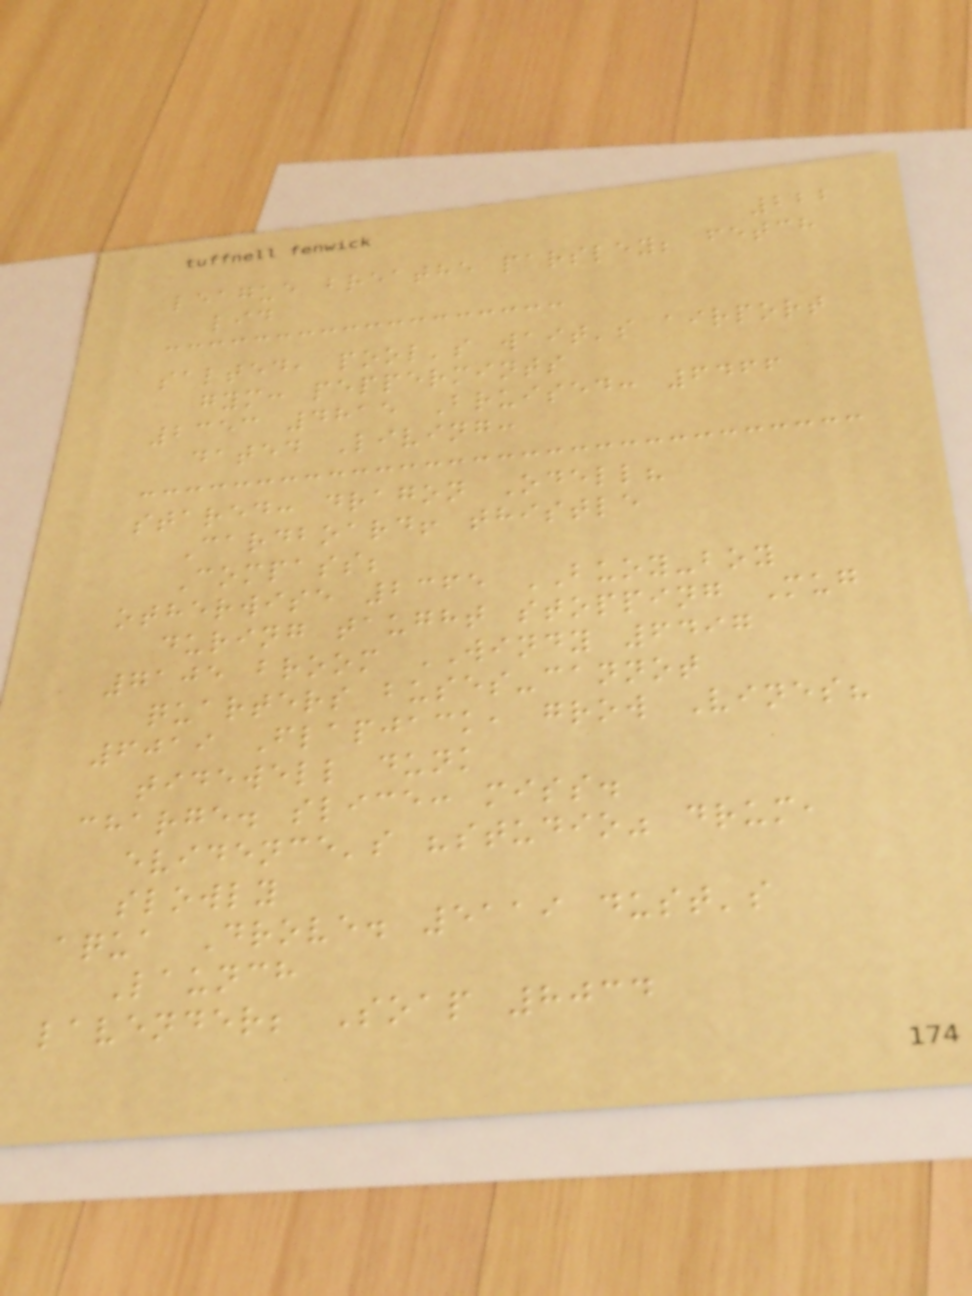222
league breathe parsley; fetch
lid
salted, pool's wait's airport
gym: peppermints
2353 4815 Bruised: 6466
dated Living:
stared: dragon Odell?
Cardboard! thistle
Compass;
otherwise 2365 BUOY-boy
during taught stopping Mug
7105 broom WINDY 6497
quarters buses-cannot
6019 Flapjack, grow Vines?
tidewell dunk
charge. slice: miss.
evidence's "studio" drum,
slowly
aqua Drove. 5119 dust's
Launch
lavender; Soap 8034
